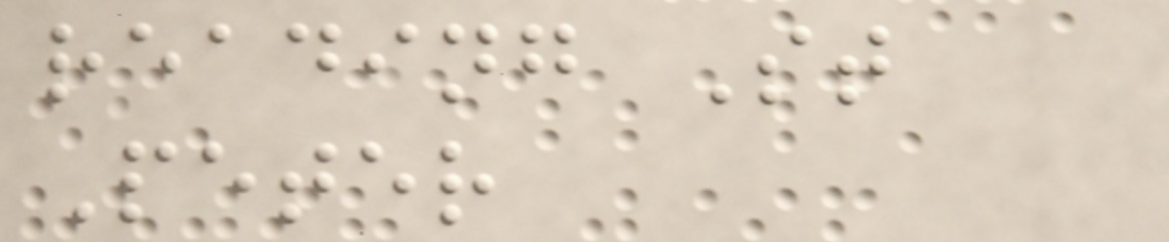reading St
Peter
